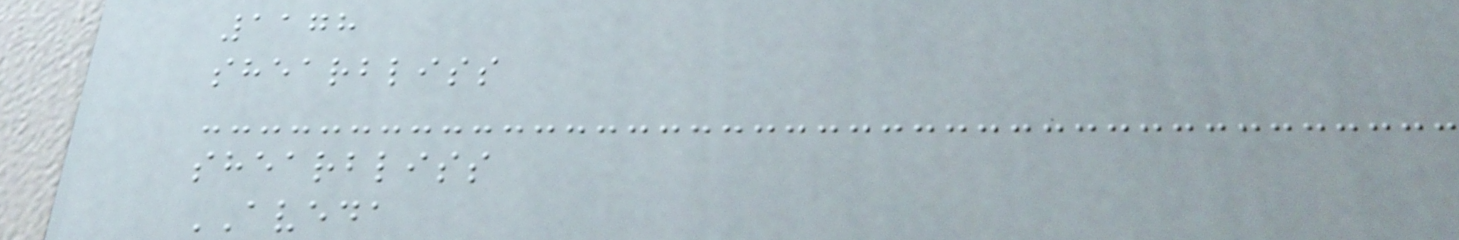1178
shearbliss
shearbliss
AVEDA
